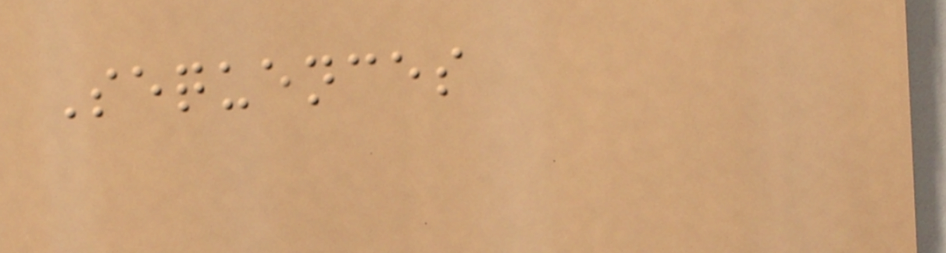Sequences
